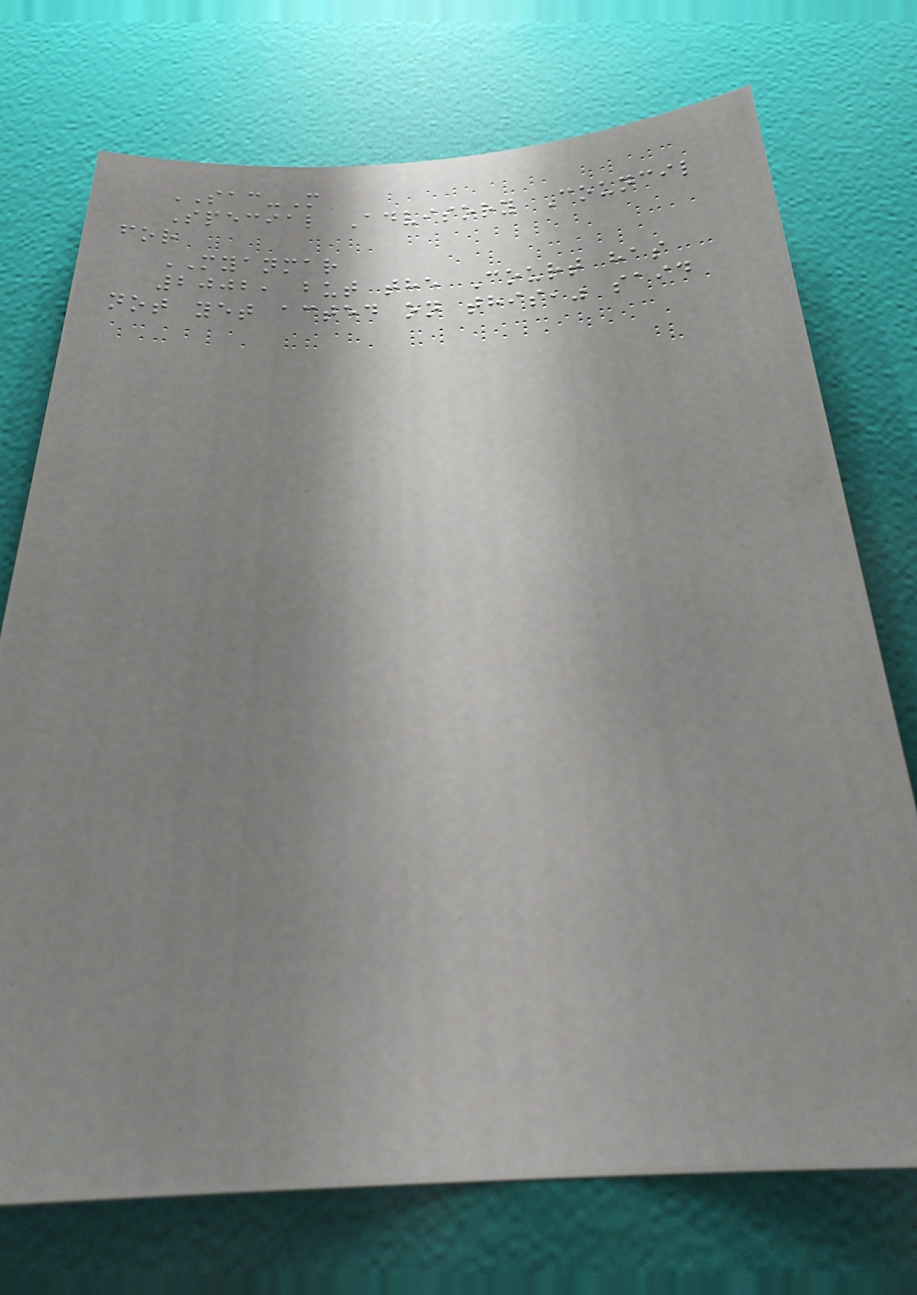SAC-M
Special Advisory Council
for
MYANMAR
2002, but the Court has
not yet acted on this," said
